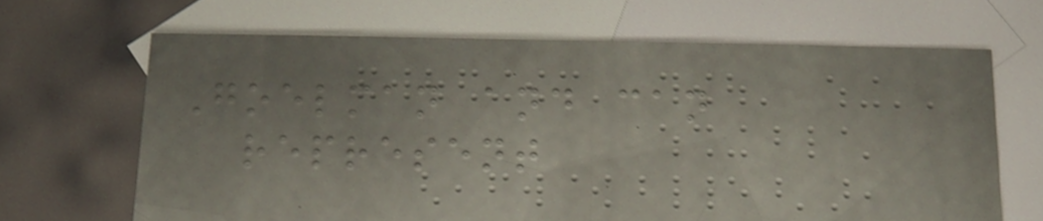Goelman and can
represent
